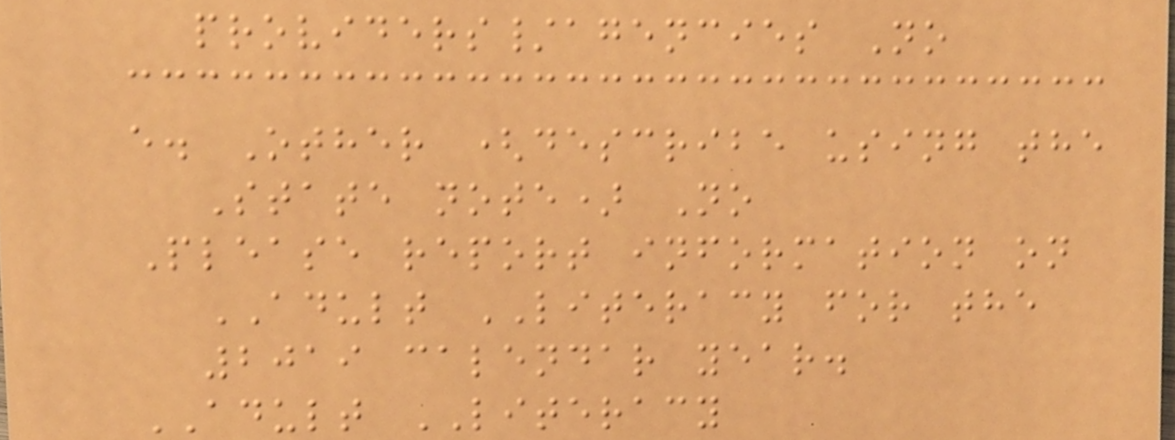providers/agencies No
e. Other (describe using the
State note) No
Please report information on
ADULT LITERACY for the
2019 calendar year.
ADULT LITERACY
